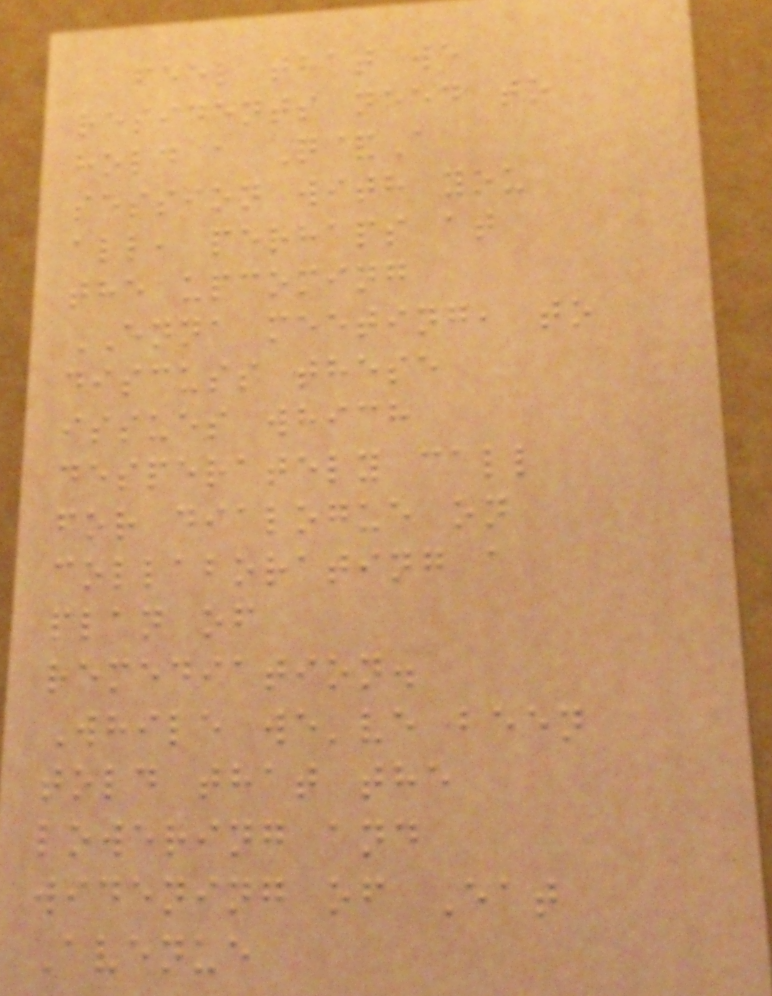feel that we
residents need to
hold a Q&A
session with you
all, perhaps at
the upcoming
ENNA meeting, to
discuss these
issues which
desperately call
for dialogue on
collaborating a
plan of
remediation.
While we've been
told that the
lowering and
widening of Eat
Avenue
